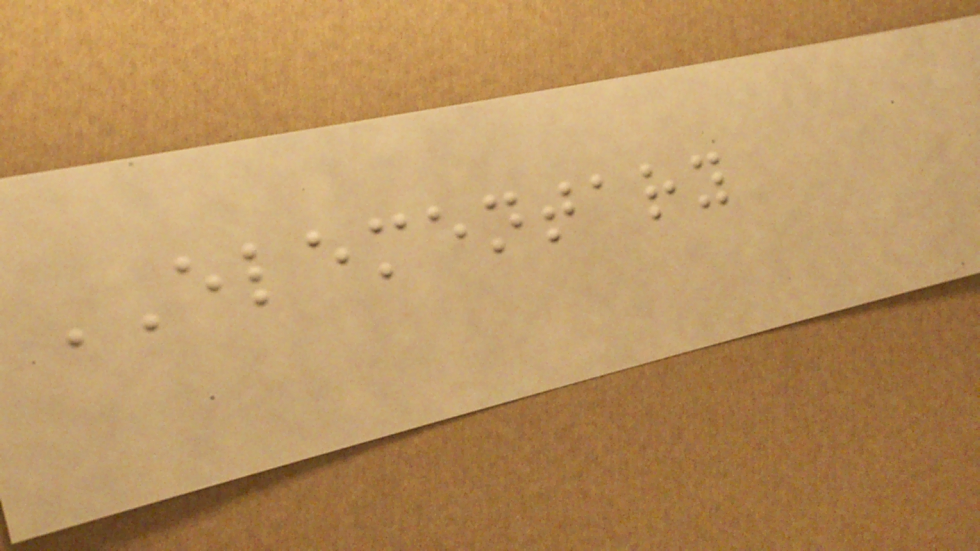ELEMENTARY
